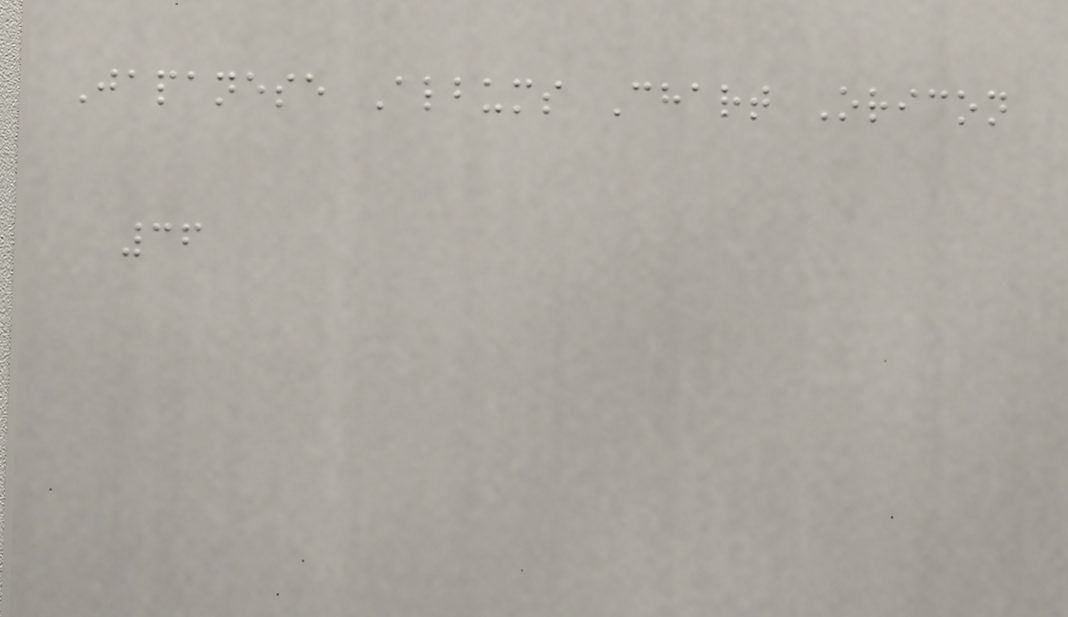Japanese Albums Chart Oricon
36
